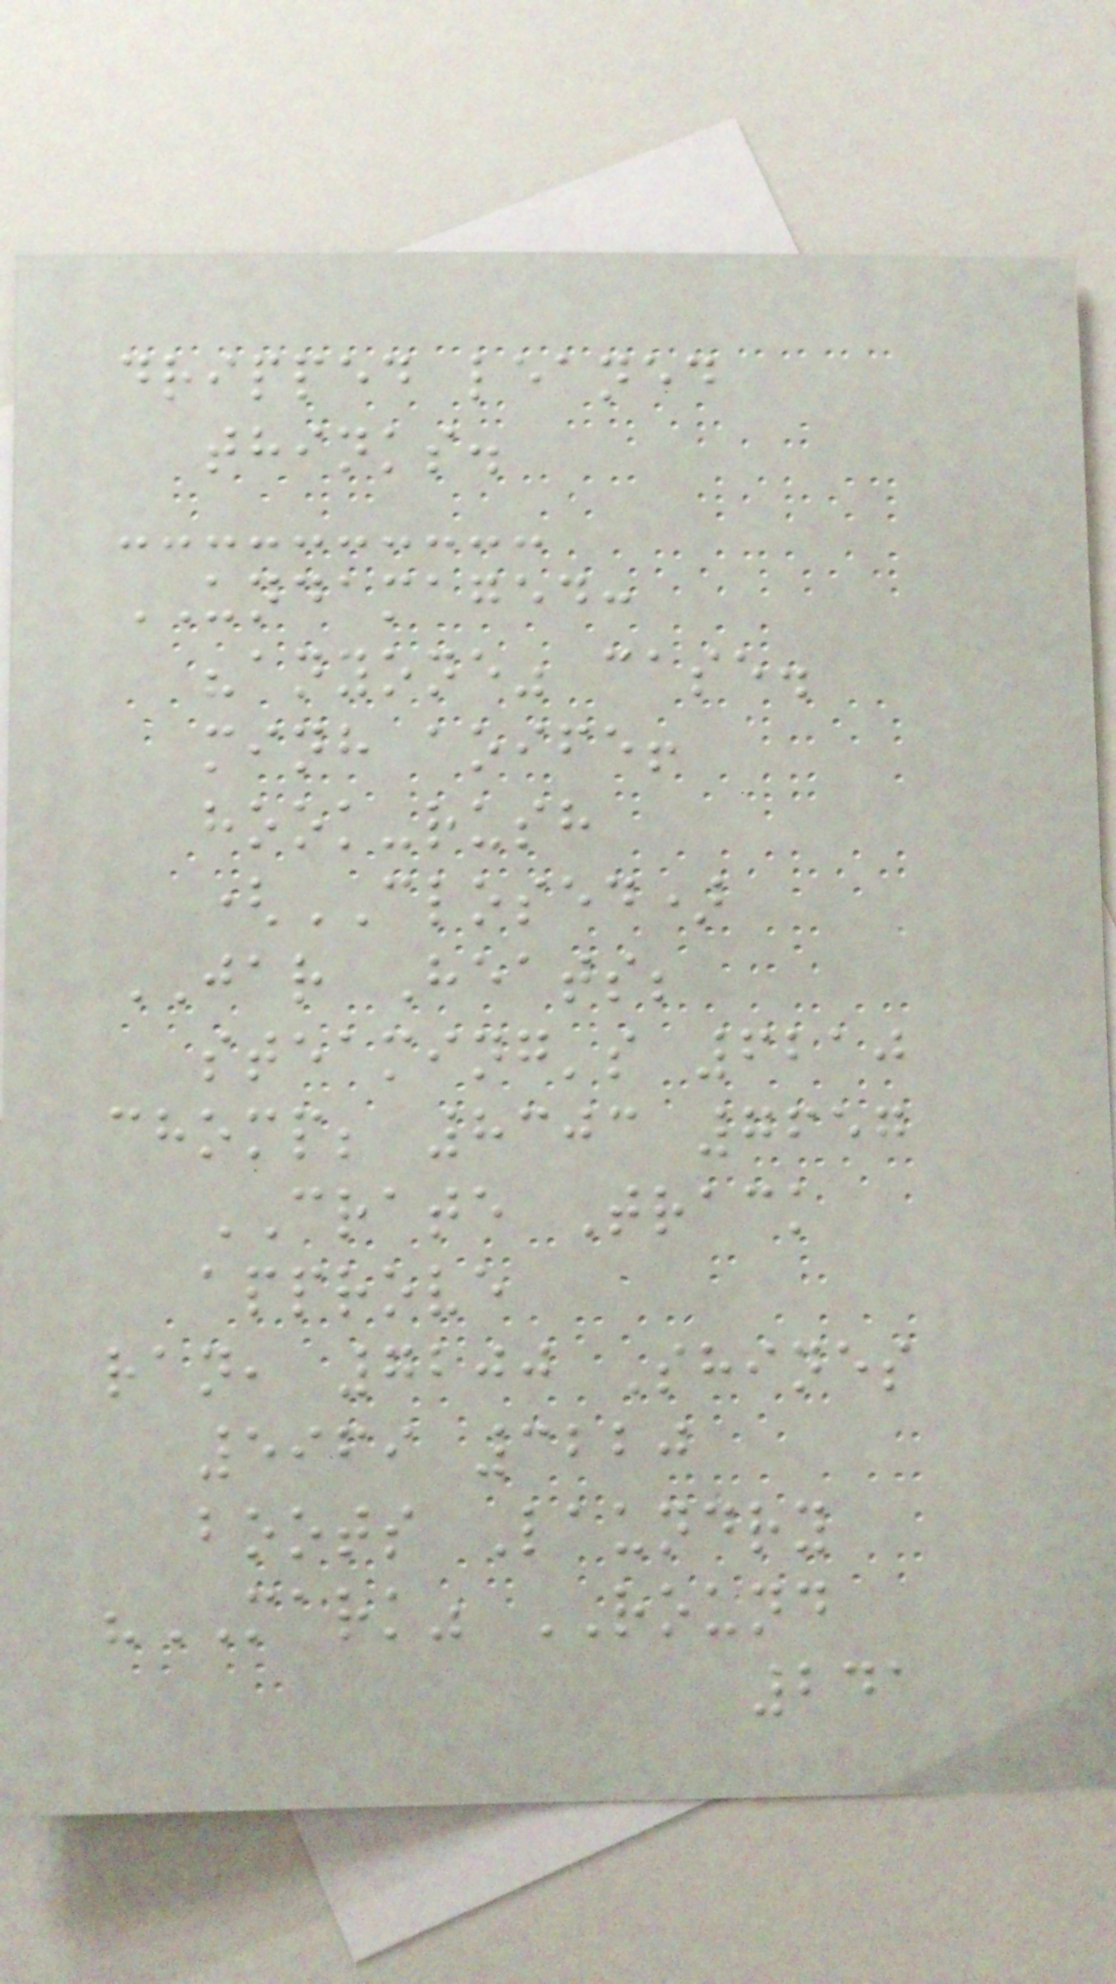dripped leaned
thinks.
UNDAMAGED:
"anyone" case.
minh aoife!
hook-rush
(CLOSED)
JAR Heats;
steaming's 6210
chomp; 8303 7657
CRATE Track
approve
ran, 7200 Shines
5969 3220
boots Laundry
"MARK" ROUND
241
